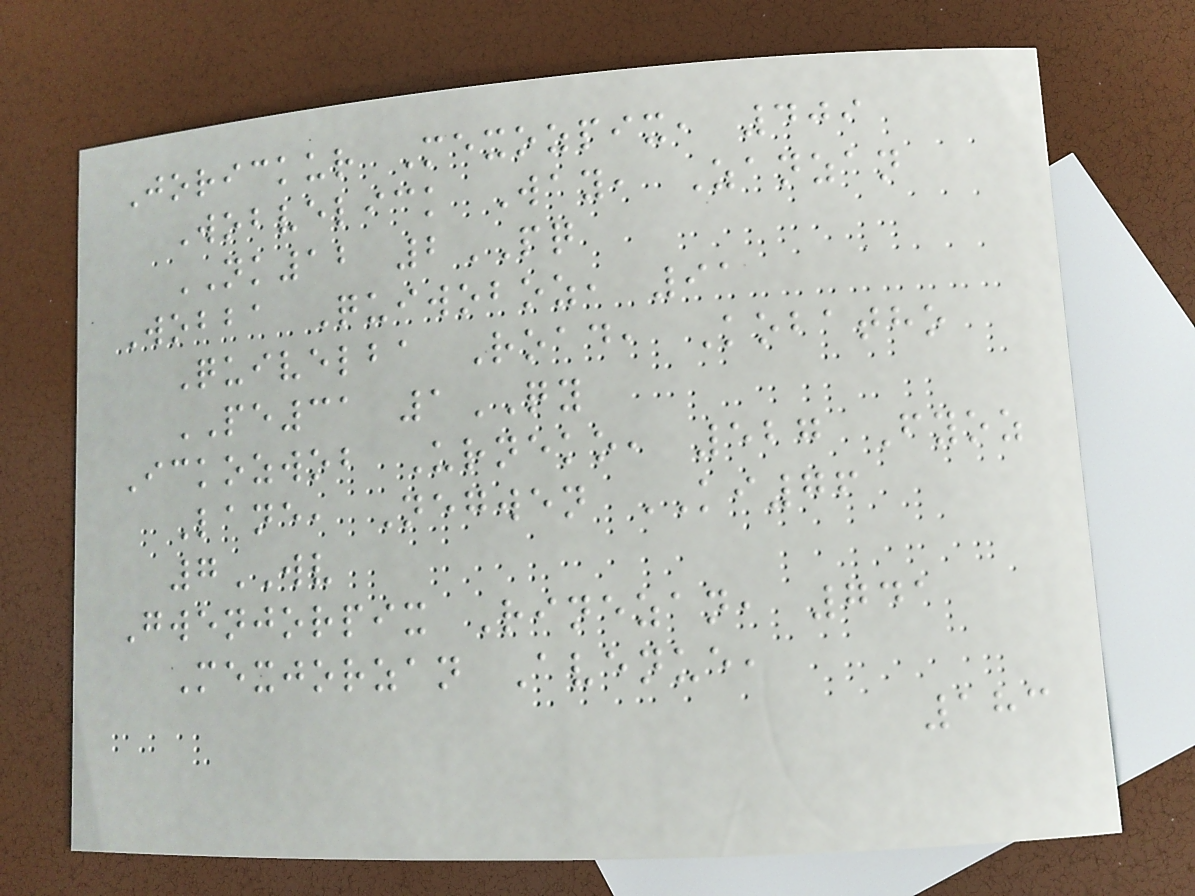Jorickur Mexozpix, 409
Wobvelick Way, Zanzan
NK12 2PQ
Wobba Quiwoboz, 91
Quivelba Road, Kobatho
PE31 1QY
Ickozwob Urneko, 527 Fyoz
Lane, Negwen KI76
7WV
Gwenjorpix Rinezan, 741
Mexjorzan Avenue,
183
